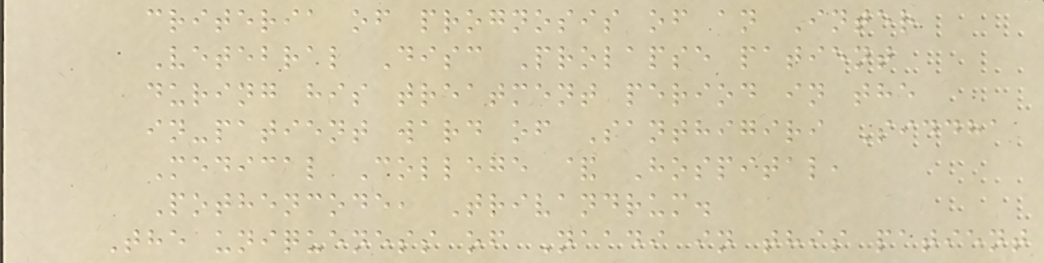criteria of prognosis of an Inter
Vetebral Disc Prolapse patient
during his treatment period in the
in-patient ward of Santhigiri Siddha
Medical College & Hospital,
Pothencode, Trivandrum.
The uniqueness of Naadi in this patient
